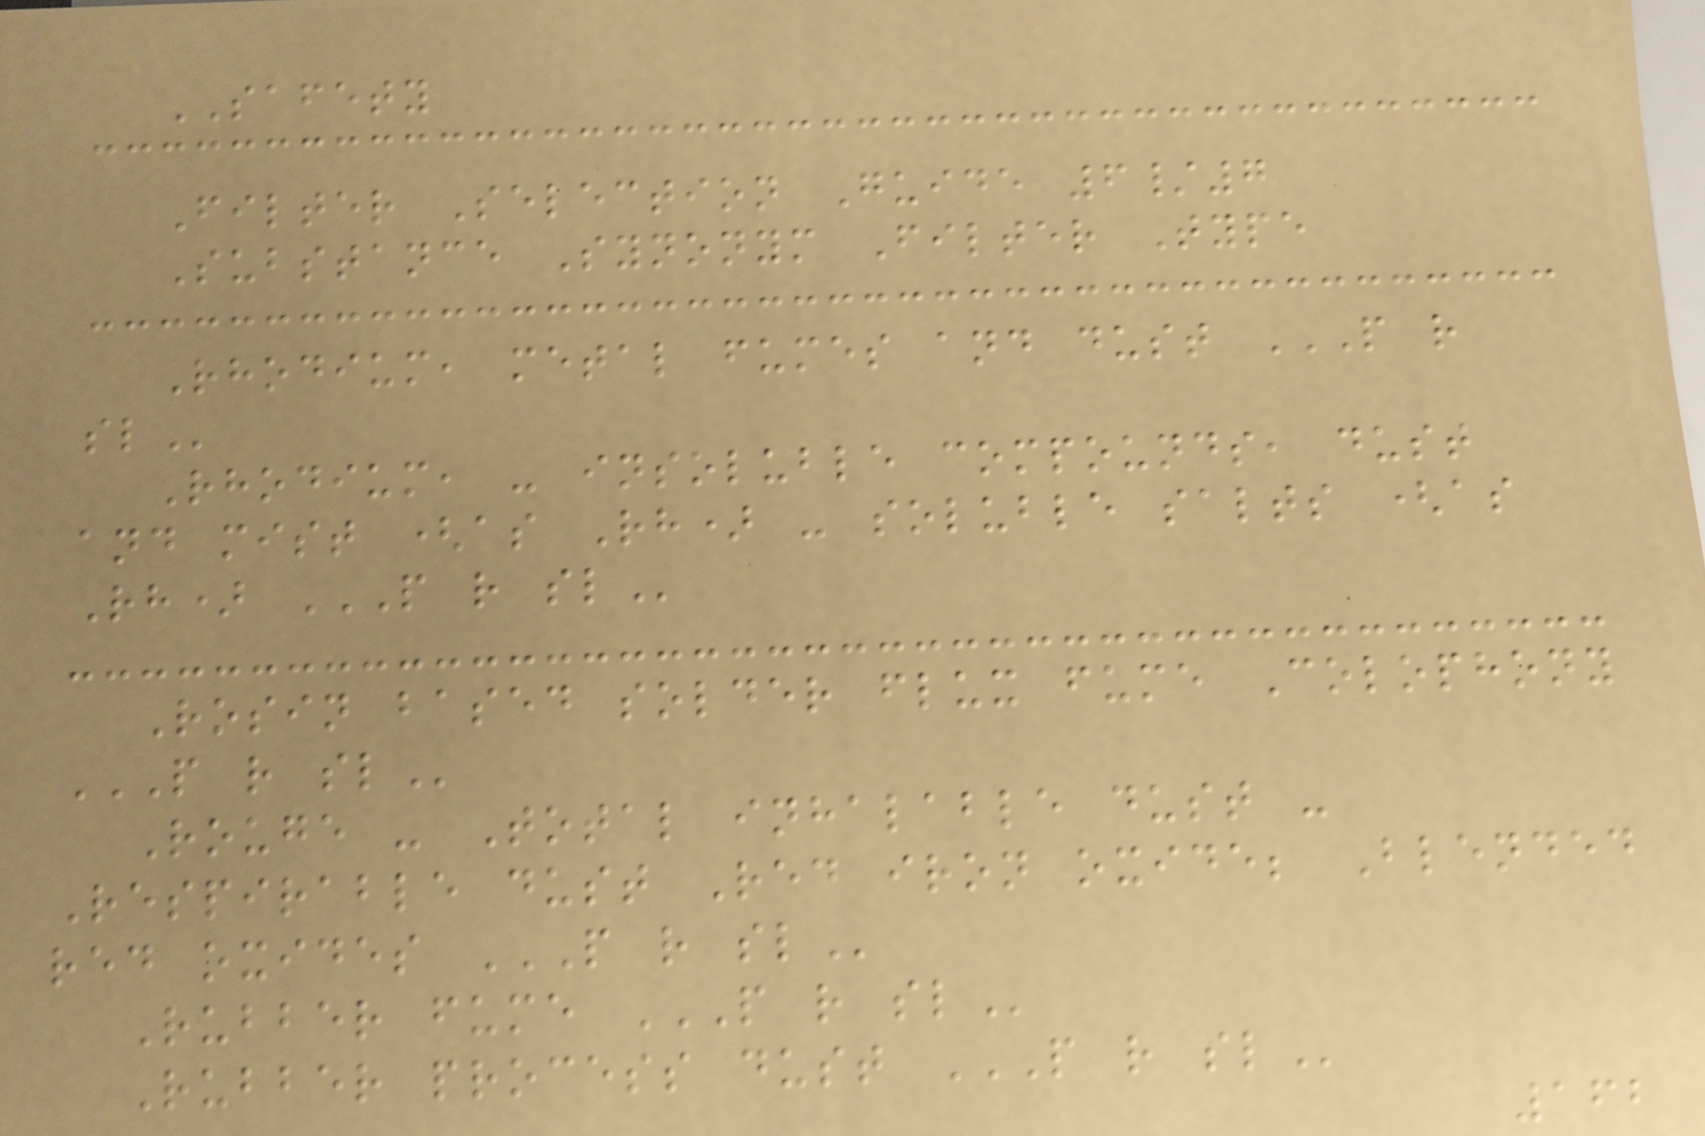SAFETY
Filter Selection Guide 6/7
Substance Synonym Filter Type
Rhodium, metal fumes and dust P R
SL
Rhodium, - insoluble compounds, dust
and mist (as Rh) - soluble salts (as
Rh) P R SL
Rosin based solder flux fume Colophony
P R SL
Rouge - Total inhalable dust -
Respirable dust Red iron oxide; Blended
red oxides P R SL
Rubber fume P R SL
Rubber process dust P R SL
162
